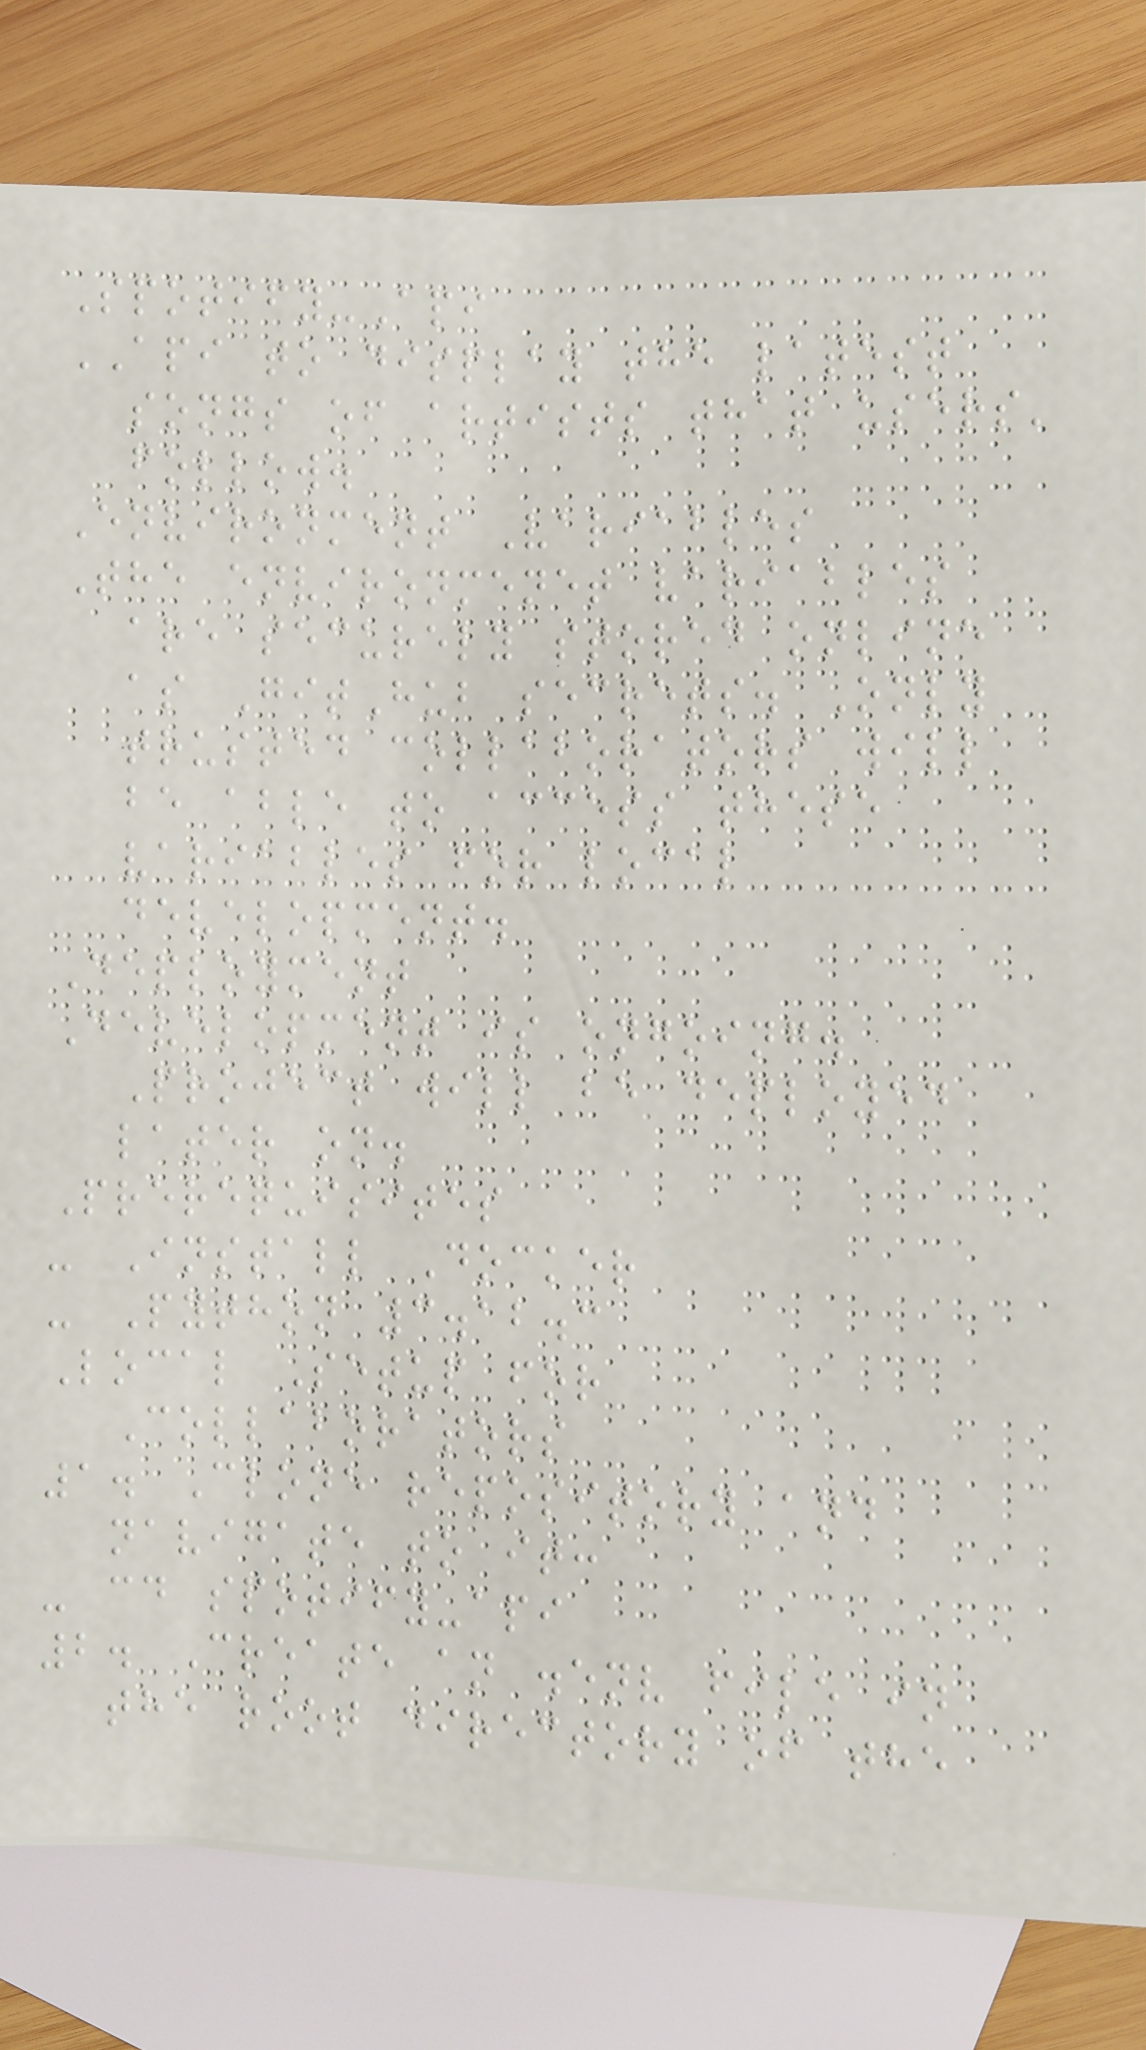Spotify-Api
API to display the latest
songs of artists that users'
follow.
Environment Variables
The environmenet variables
are securely stored online
as GitHub secrets. Only
trusted collaborators will
be able to access these
variables for local
development.
Deployment
Development is ongoing.
Project will be deployed
later on.
Prerequisites
- Install Docker
- Python 3.12.3
Local Setup for
Collaborators
1. Clone repository and
navigate to it:
- cd spotify-api
2. Create an .env file in
the root directory of the
